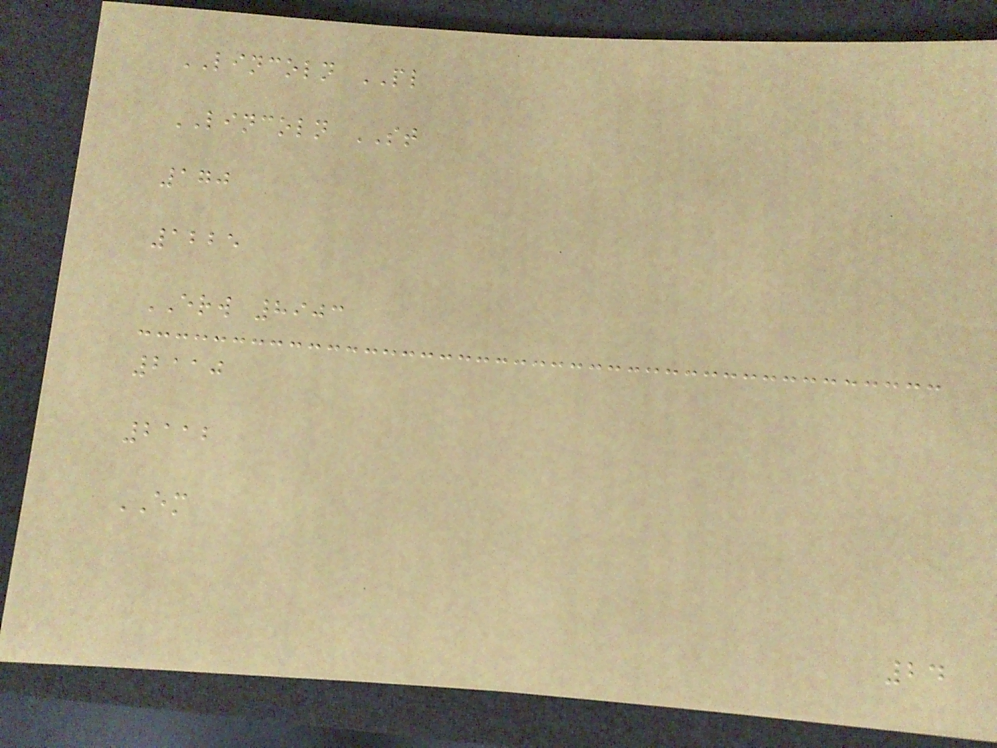LINCOLN PL
LINCOLN ST
170
1225
ERW 8903
2110
2112
EM
24
